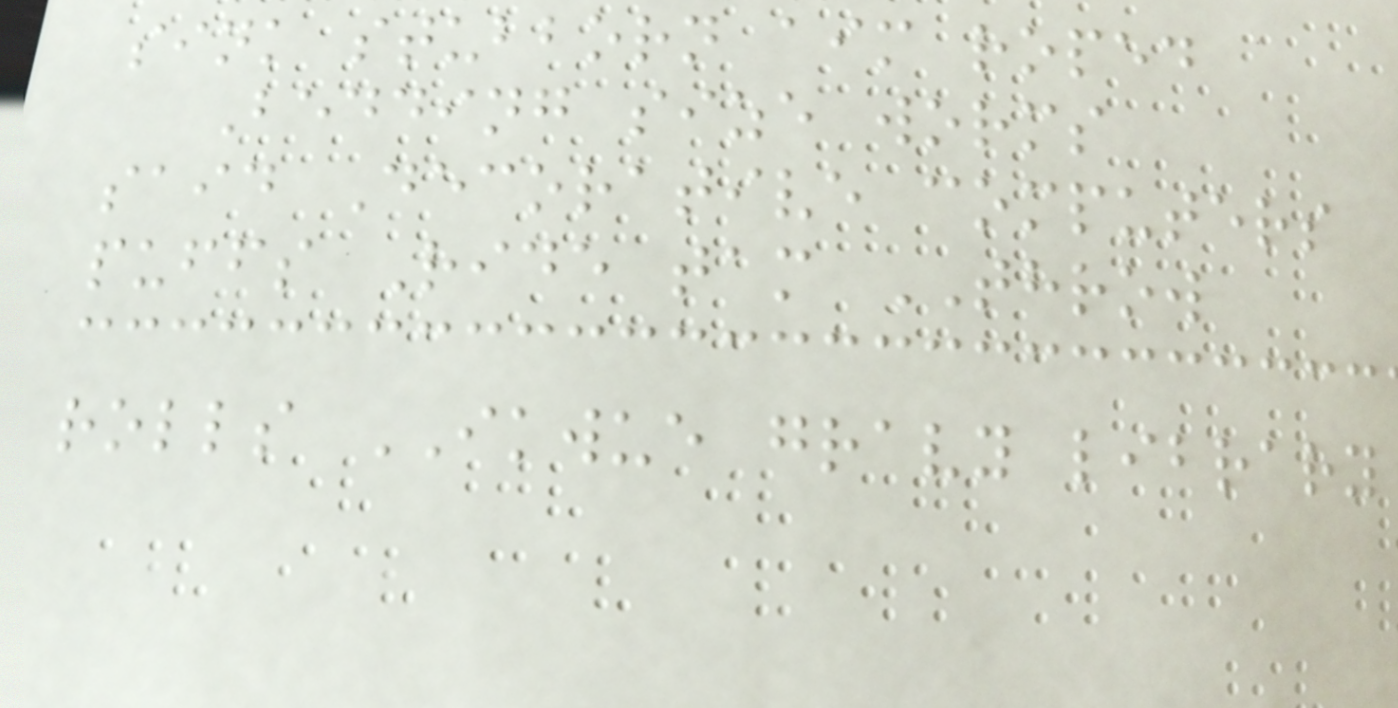sink stubborn aim roped
Bedding size worms
said Decorative computers
puffs Ride tam THROW
rolls IKWUE gravy library
